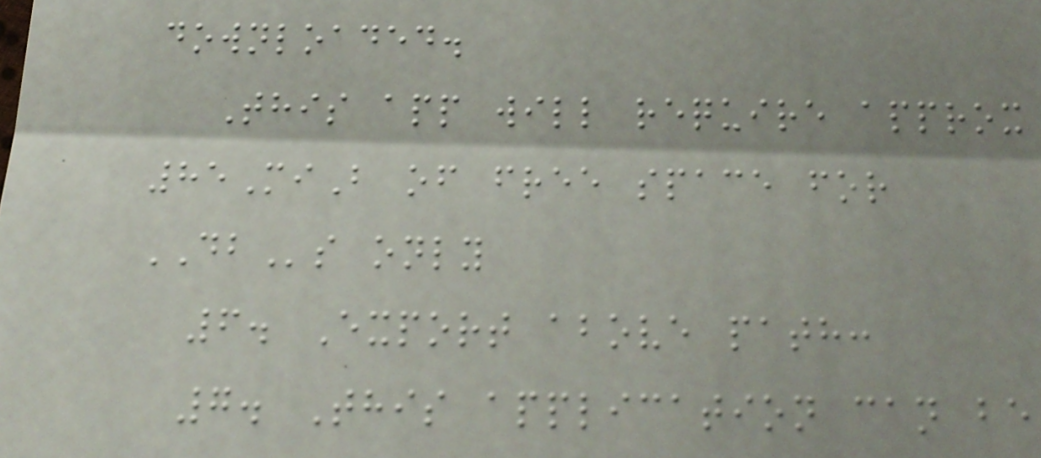downloaded.
This app will require approx
85MiB of free space for
DBs only
6. Export above path:
7. This application can be
